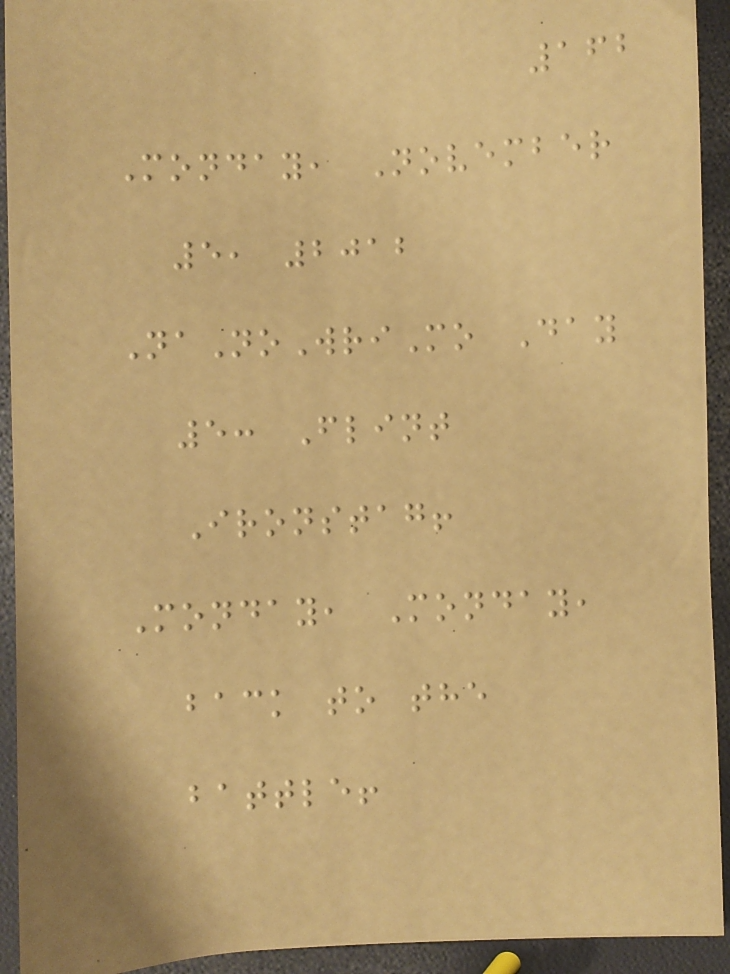162
Monday, November
5, 2012
NaNoWriMo Day
5: Flint
Ironstag!
Monday, Monday,
back to the
battle!
